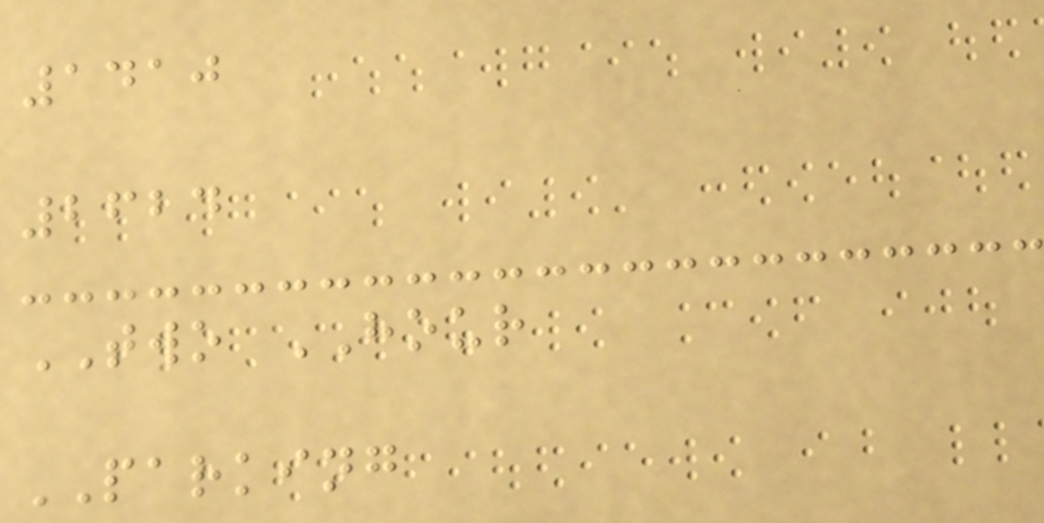1410
2624
TWO HOUR
PARKING
